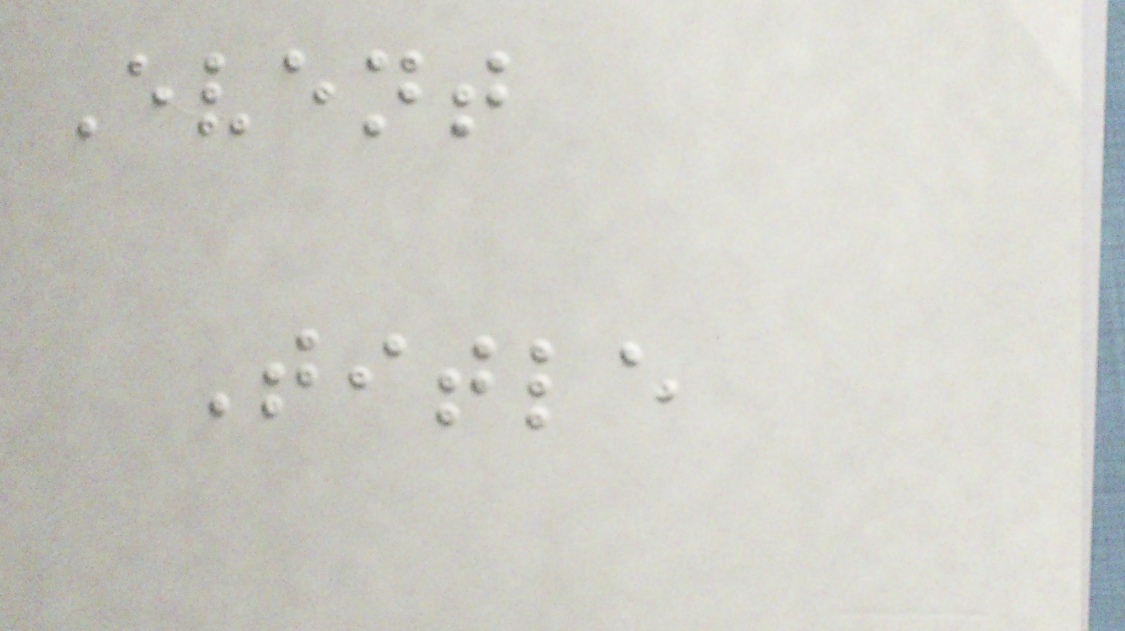Event
Title
